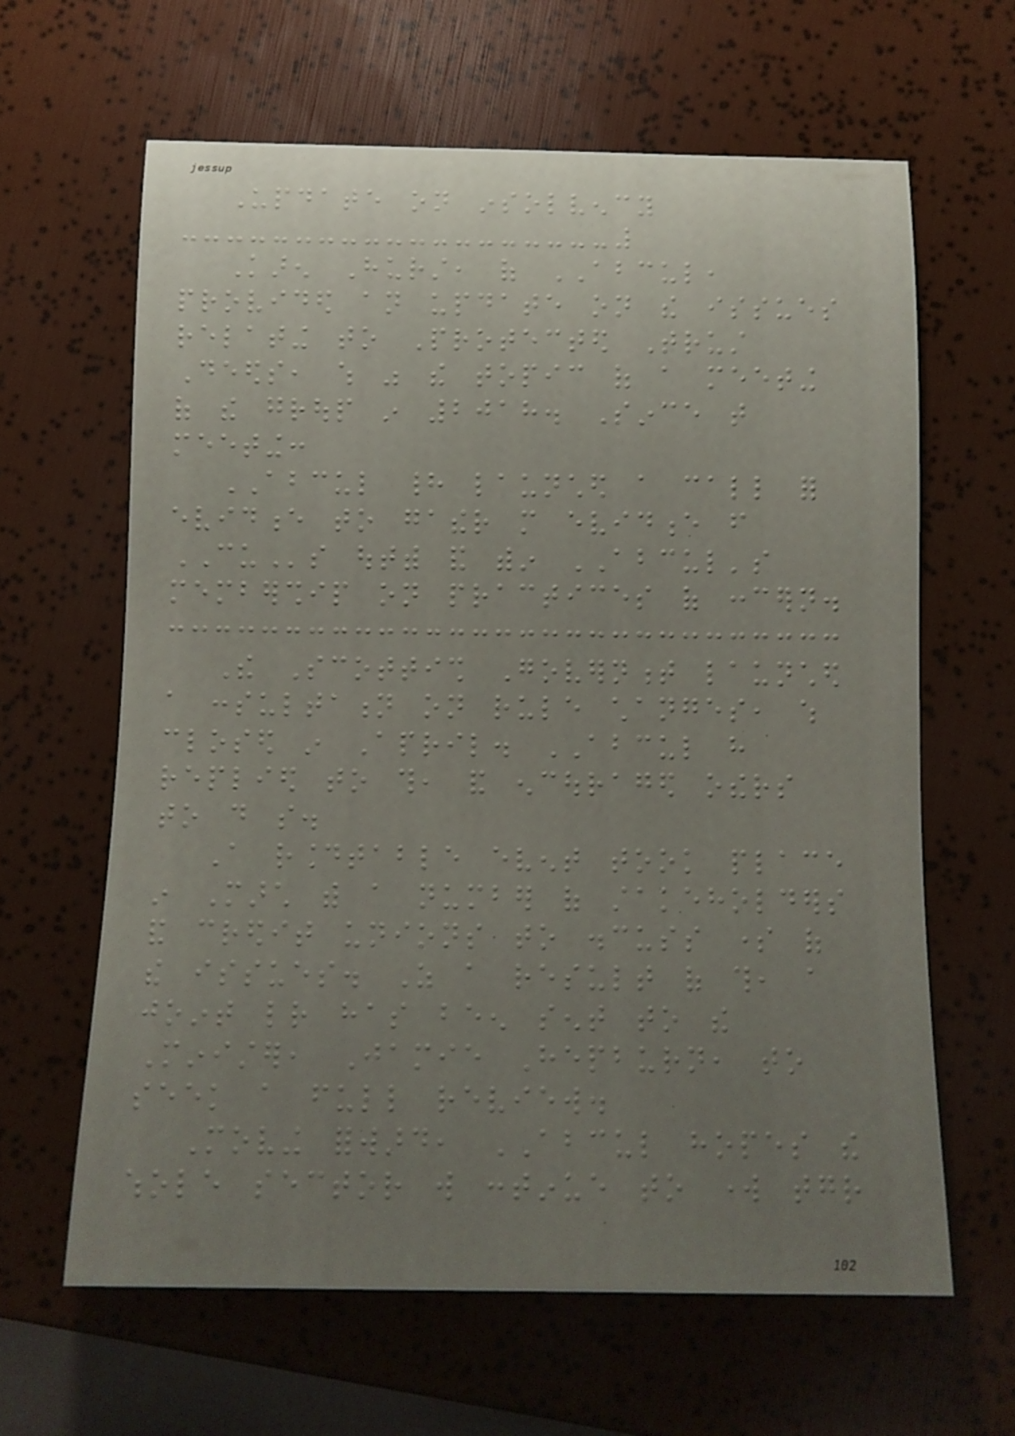Update on insolvency
Karen Hurst, of ABCUL,
provided an update on the issues
relating to Protected Trust
Deeds, which was the topic of a meeting
of the group in 2018. Since that
meeting:
ABCUL had launched a call for
evidence to gather more evidence from
CUs outwith and within ABCUL's
membership on practices of concern.
The Scottish Government launched
a consultation on rule changes, which
closed in April. ABCUL have
replied to this, and encouraged others
to do so.
A roundtable event took place
in March with a number of stakeholders
and credit unions to discuss some of
the issues. As a result of this, a
joint letter has been sent to the
Minister, Jamie Hepburn, to
seek a full review.
Moving forward, ABCUL hopes the
whole sector will continue to work together
